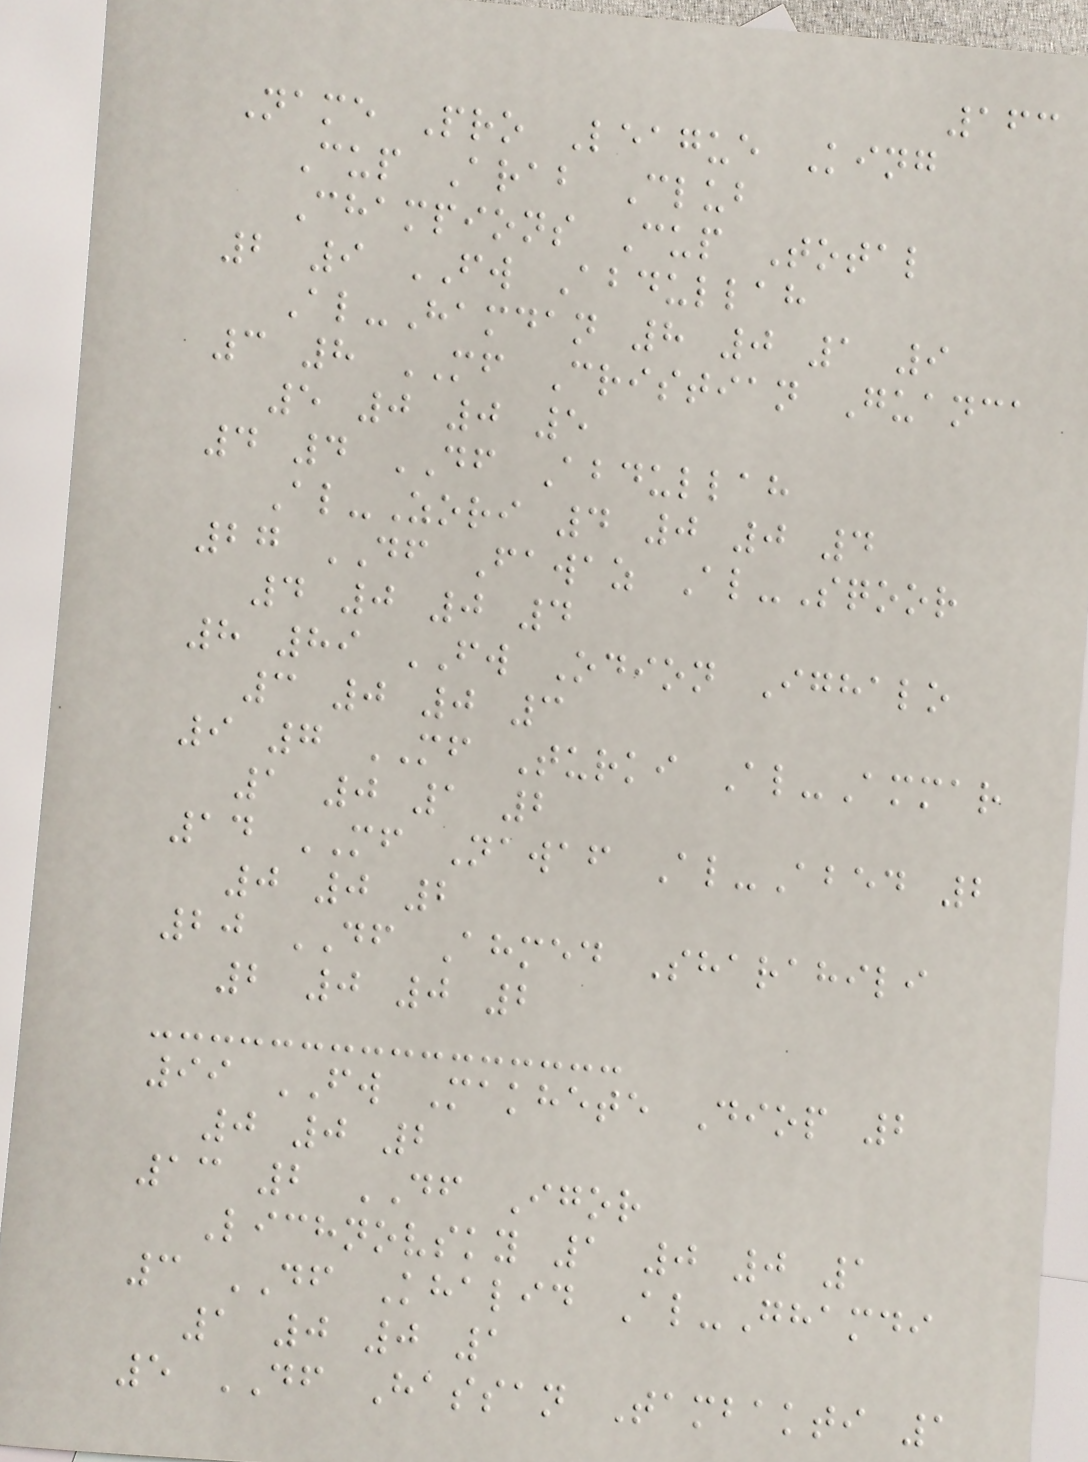163
Name Pro League King
Cup Arab Club
Champions Cup Total
2 9 FW Abdullah
Al-Hamdan 8 0 1 9
3 8 MF Cristian Guanca
5 0 0 5
4 4 DF Abdullah
Al-Zori 4 0 0 4
27 DF Fawaz Al-Sqoor
4 0 0 4
8 89 FW Odion Ighalo
3 0 0 3
9 7 MF Turki Al-Ammar
1 0 1 2
14 MF Nawaf Al-Abed 2
0 0 2
20 DF Ahmed Sharahili
2 0 0 2
99 FW Makhete Diop 2
0 0 2
13 2 DF Igor
Lichnovsky 1 0 0 1
3 DF Khalid Al-Ghamdi
1 0 0 1
5 DF Hassan Tambakti 1
